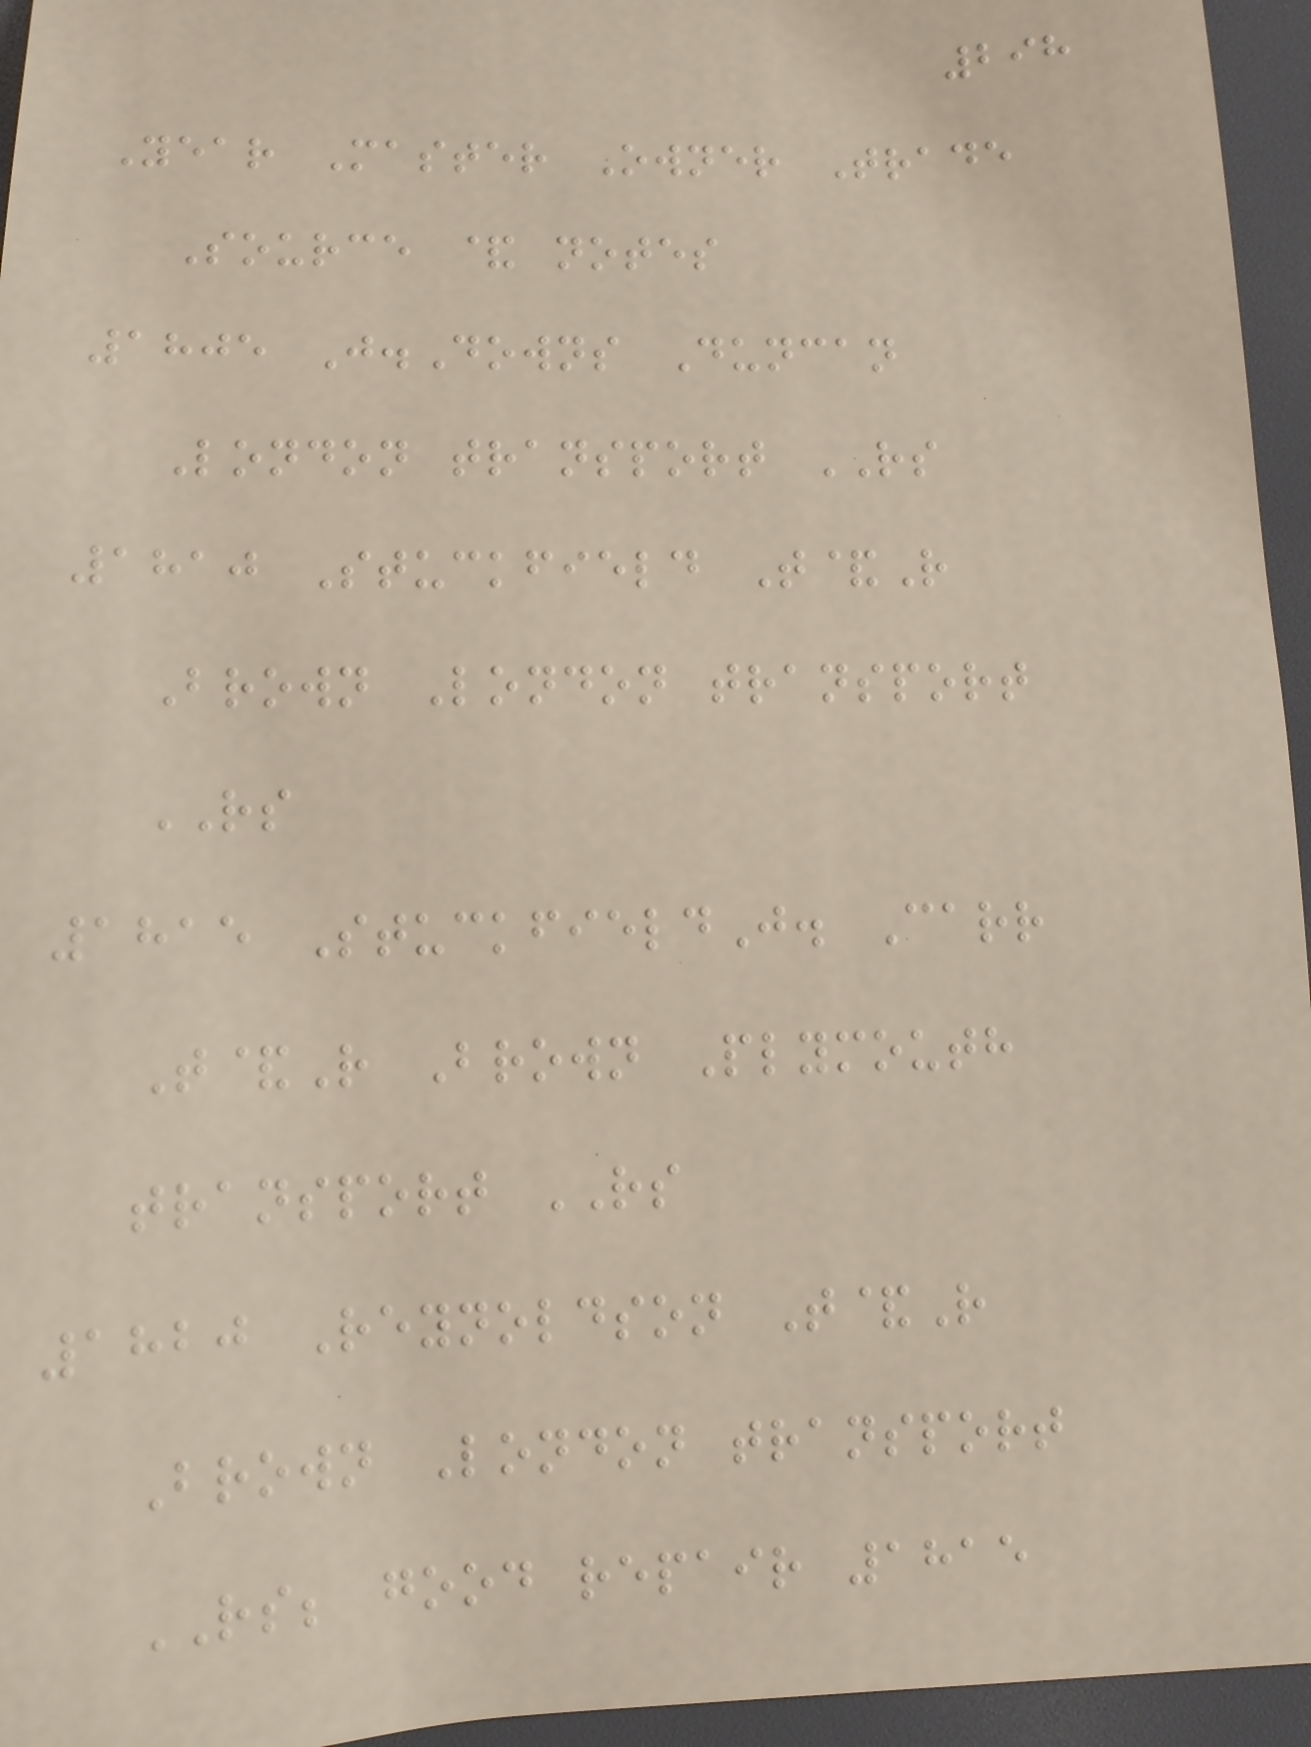298
Year Master Owner Trade
Source & notes
1805 J.Downs Duncan
London transport RS
1810 Stuckfield T&R
Brown London transport
RS
1815 StuckfieldJ. Carr
T&R Brown Plymouth
transport RS
1820 Reynoldson T&R
Brown London transport
RS; good repair 1815
